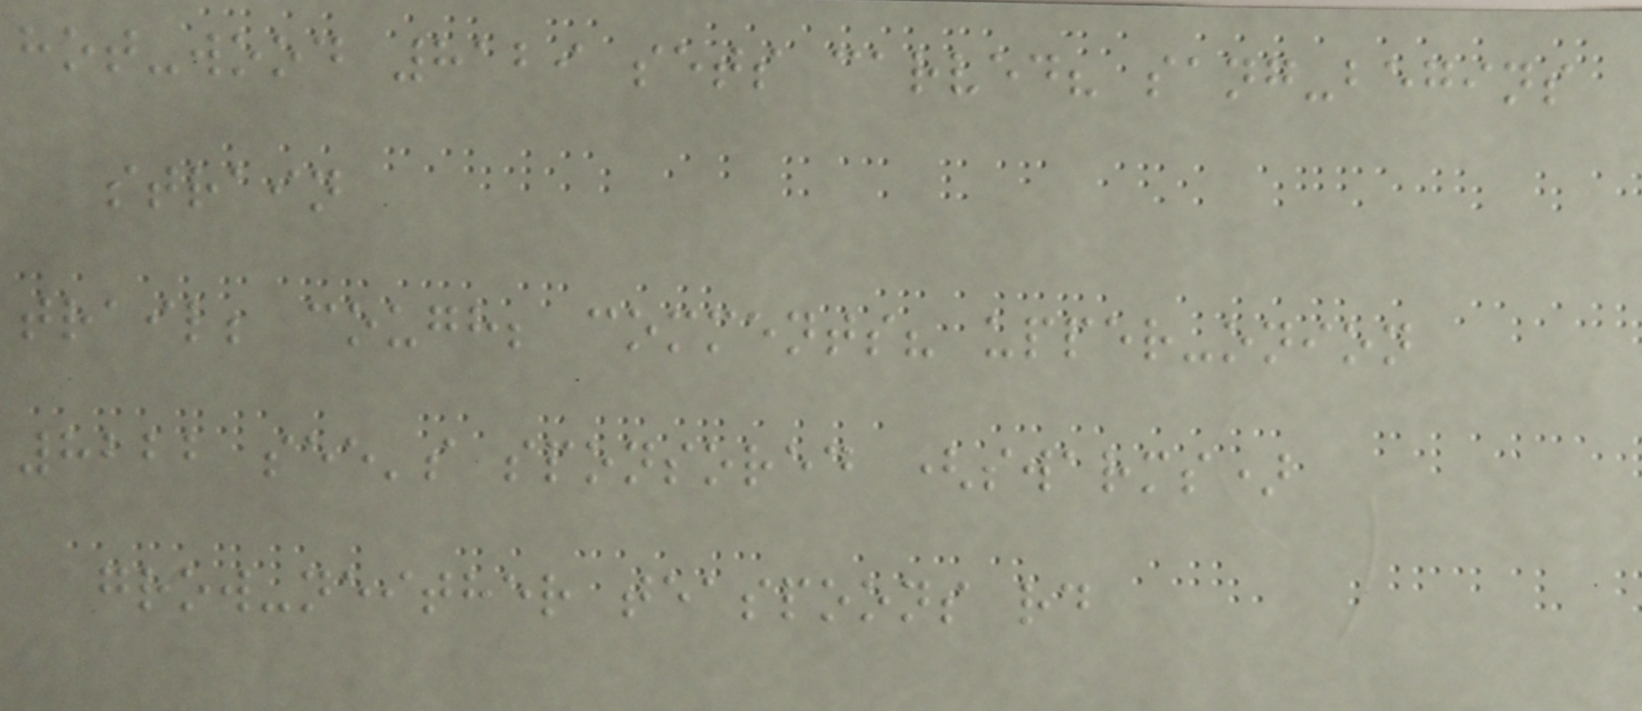hot-wood 8129 sets carved? sang-begins
strain
trail; cough; comments? upper-onion
8222 see's sponsored (swarms)
grow-neither teaspoons rd
